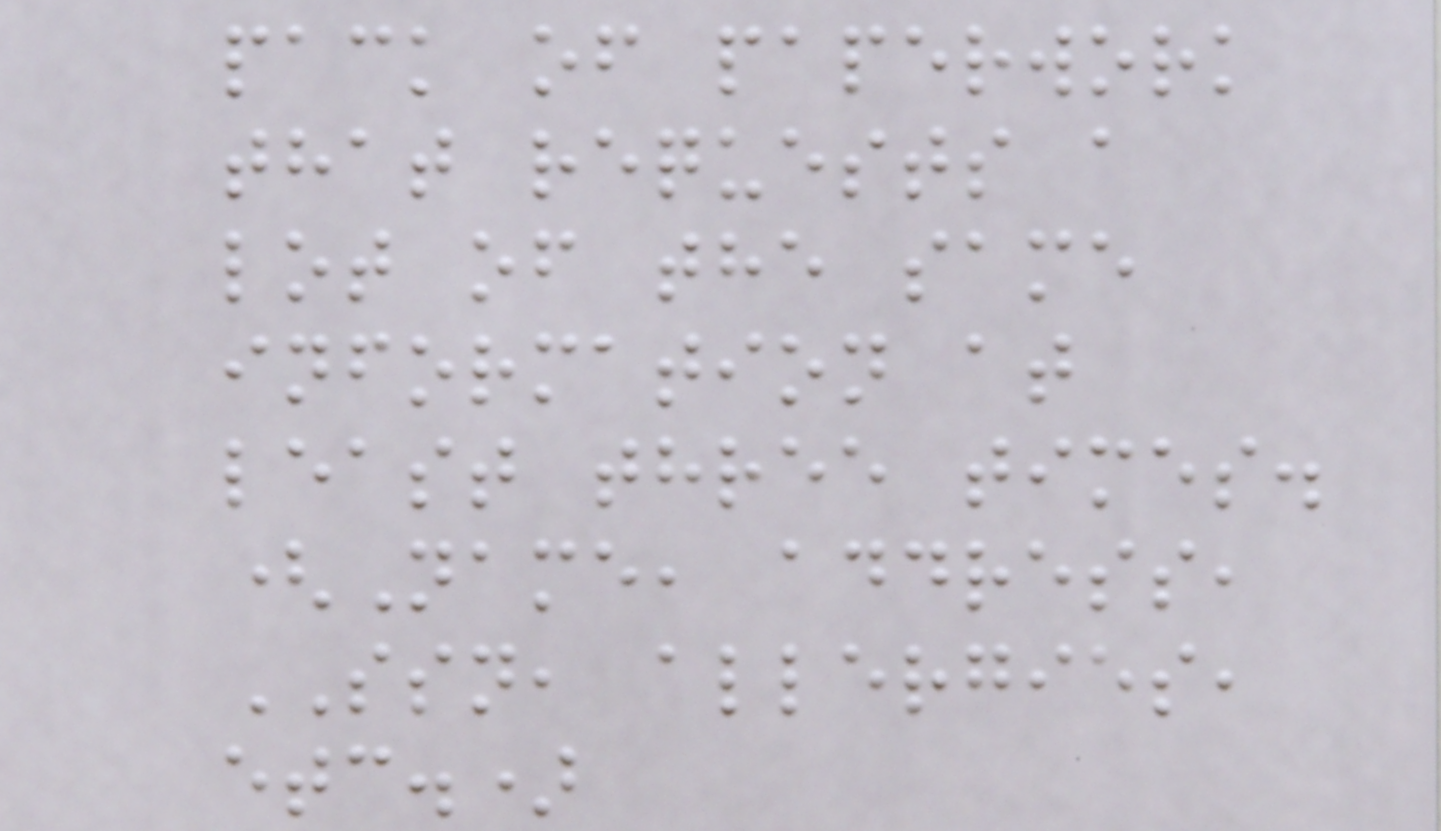pack of paperwork
that requests a
lot of the same
information at
least three times.
(Name, address,
SSN, allergies,
etc.)
